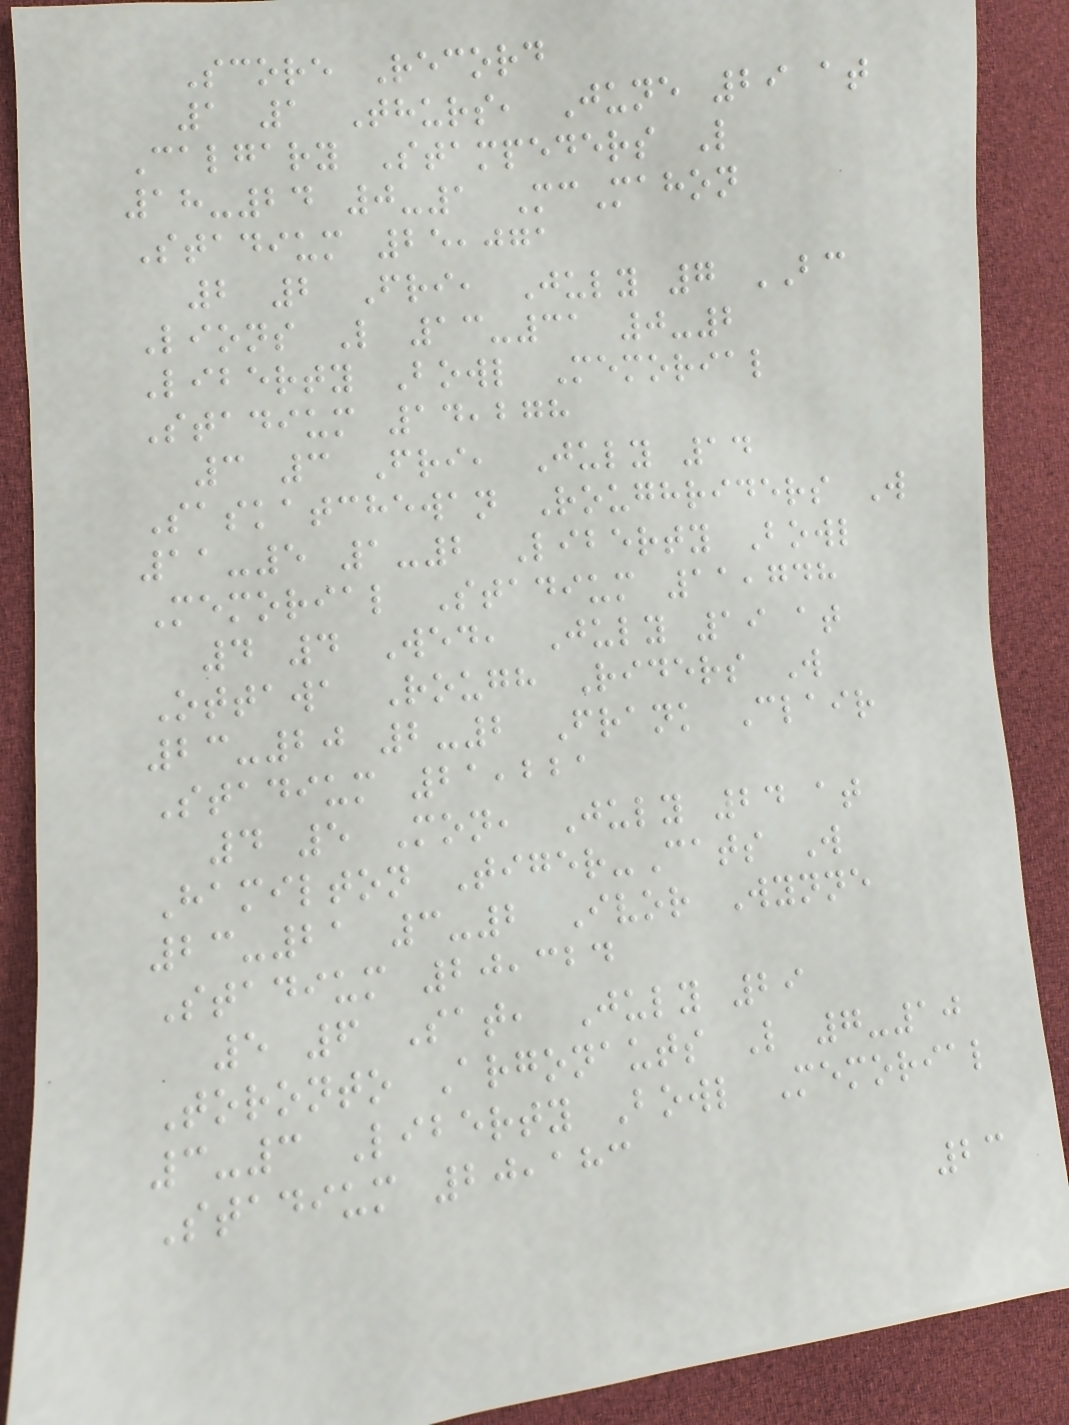Score Record
1 1 Thurs, June 29 at
Calgary Stampeders L
18-24 0-1 McMahon
Stadium 25,071
2 2 Fri, July 7 BC
Lions L 13-31 0-2
Liberty Bowl Memorial
Stadium 14,278
3 3 Fri, July 14
Saskatchewan Roughriders W
11-5 1-2 Liberty Bowl
Memorial Stadium 11,748
4 4 Wed, July 19 at
Ottawa Rough Riders W
23-20 2-2 Frank Clair
Stadium 21,221
4 5 Mon, July 24 at
Hamilton Tiger-Cats W
23-21 3-2 Ivor Wynne
Stadium 20,324
5 6 Sat, July 29
Toronto Argonauts L 7-10
3-3 Liberty Bowl Memorial
Stadium 20,183
23
